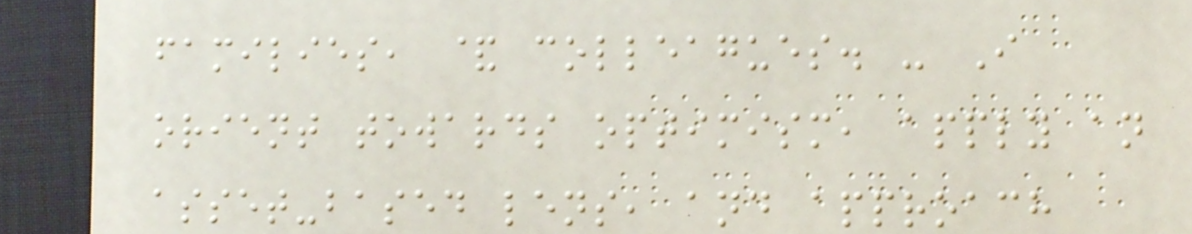families, & colleagues. - I
orient towards optimism, apply an
asset-based lens, and approach
